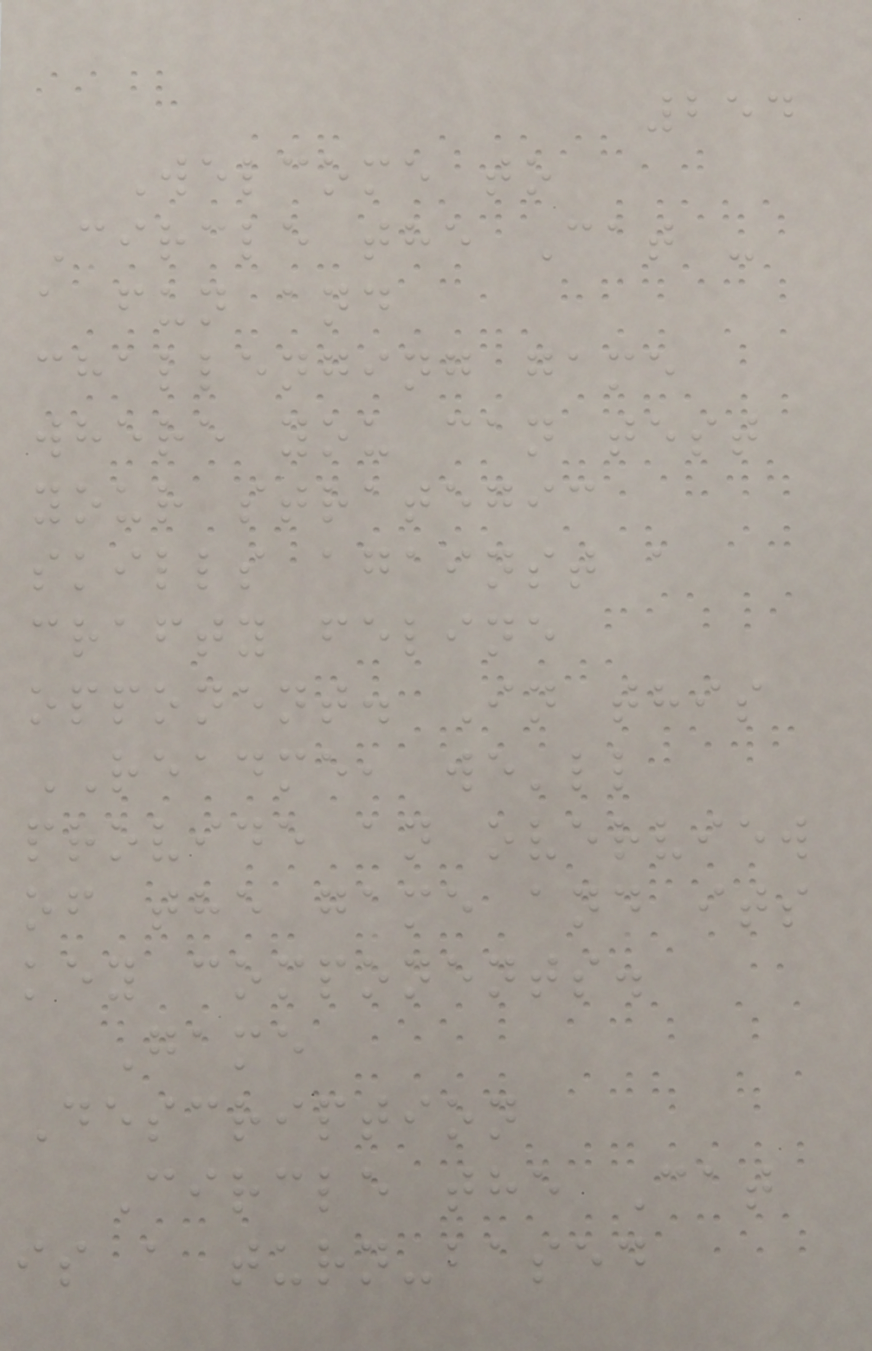254
Welcome to
Circle the Cat -
a fun and
challenging game
where you can test
your strategic
skills against a
crafty feline
opponent. In this
README, we'll
provide an overview
of the game and its
key components.
Game
Description
Circle the Cat
is a turn-based
